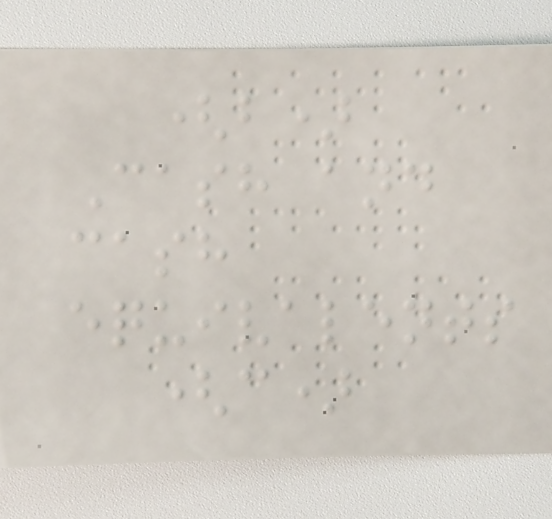(b)
Cash and
cash
equivalents
(c)
